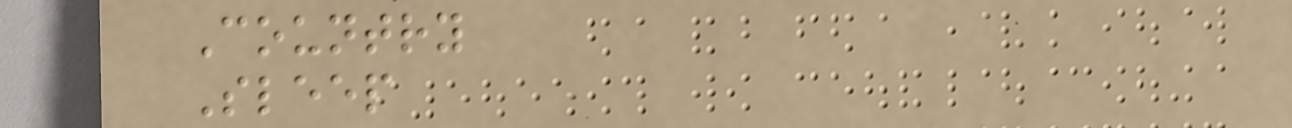Country
Sleep
